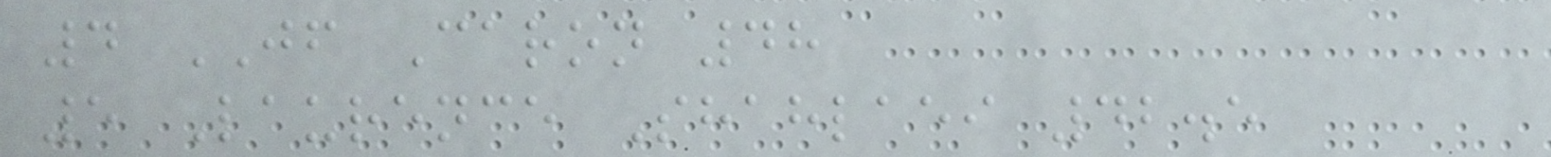4 JF Caron 48
5 Laurence Shahlaei 42.5
